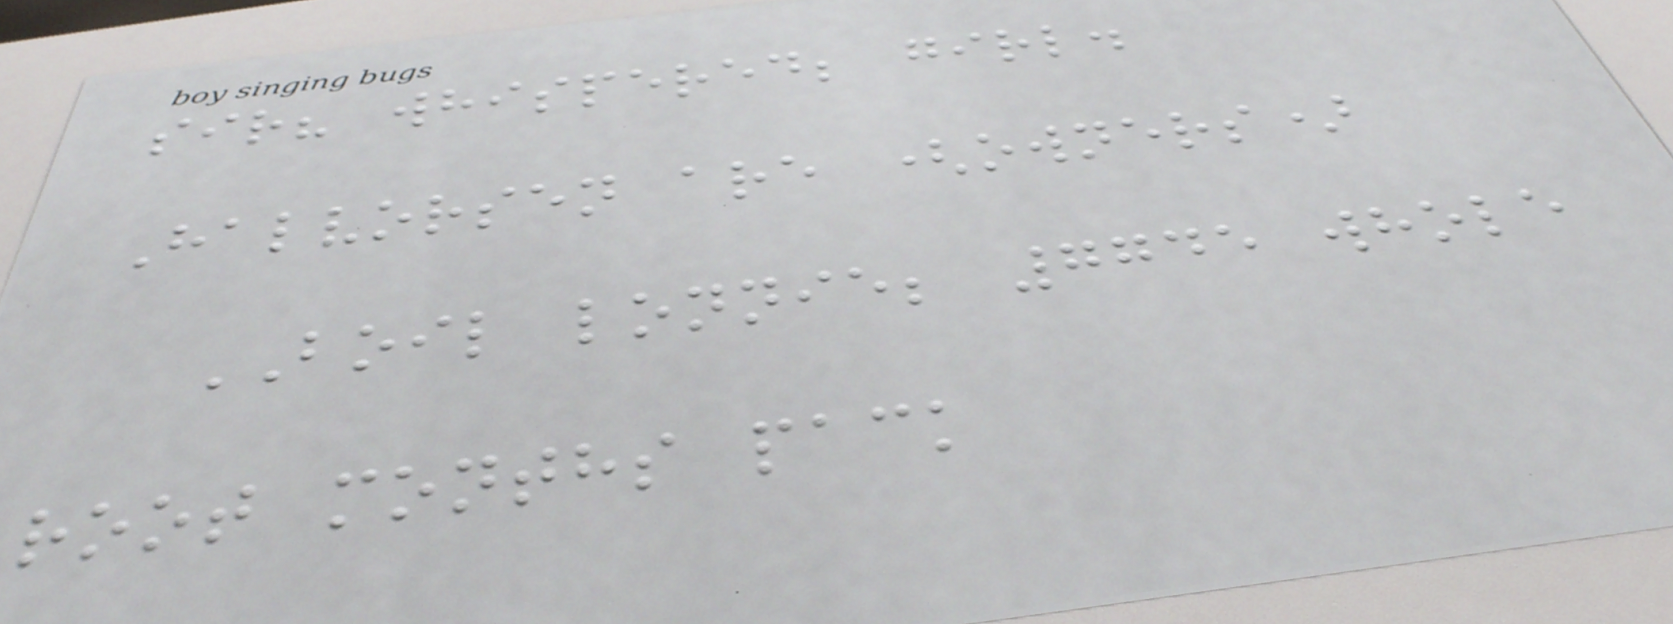sir? whispered; girl.
Halvorsen are (owners)
BOIL lonnie; 7745 whole
root months pack
